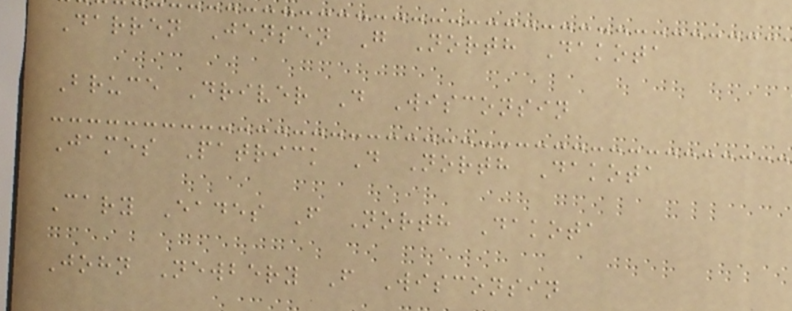Darren Jensen G North Dakota
Bruce Driver D Wisconsin
James Patrick D North Dakota
Cary Eades F North Dakota
John Newbery F Wisconsin
